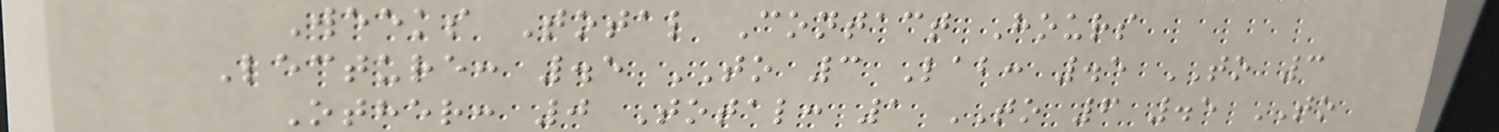Weeks Total Contact Hours
Lecture: .5 TO 3 Lab: .5 TO 3
Other: 0 Total: 1 TO 6 .5 TO
